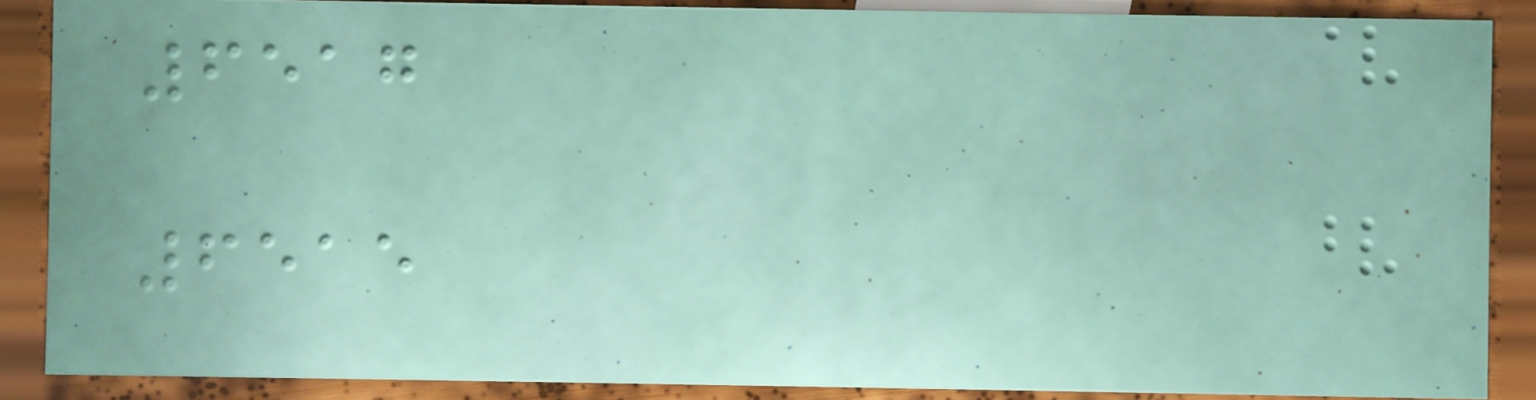6517
6515
